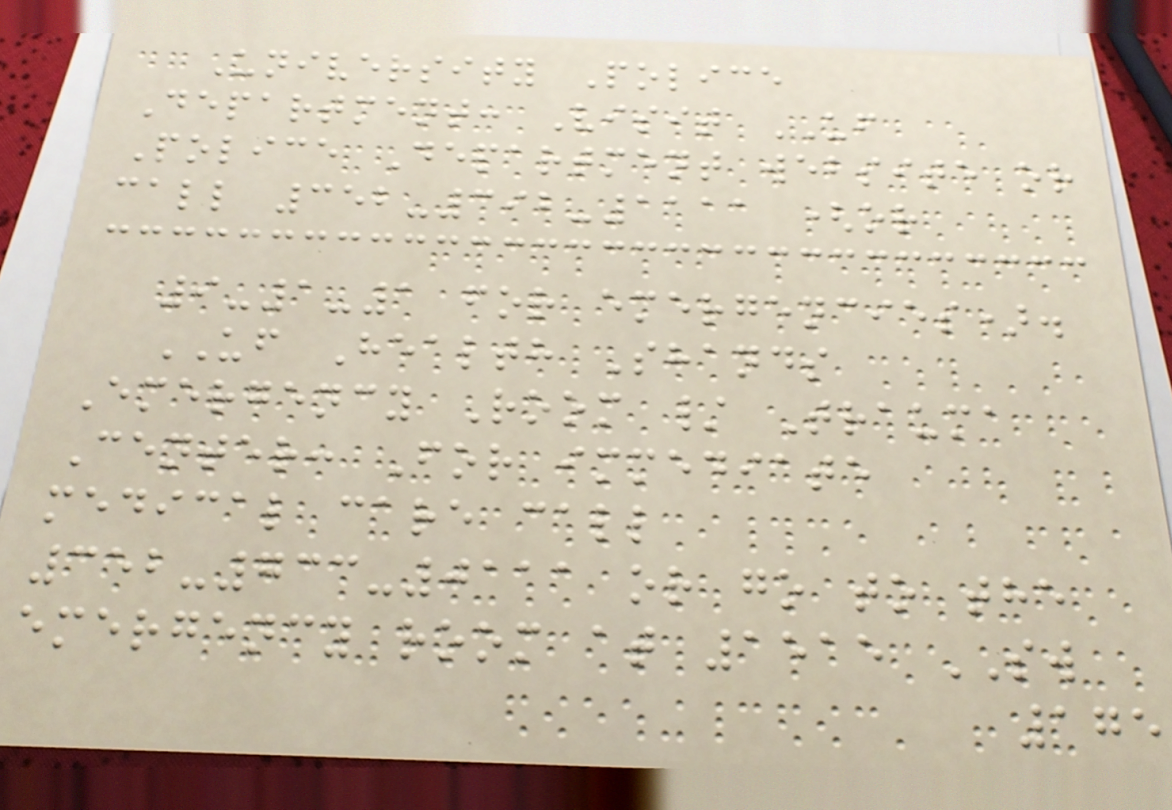University Police
Department: Visit UF
Police Department website or
call 352-392-1111 (or
9-1-1 for emergencies).
UF Health Shands
Emergency Room / Trauma
Center: For immediate
medical care call
352-733-0111 or go to the
emergency room at 1515 SW
175
